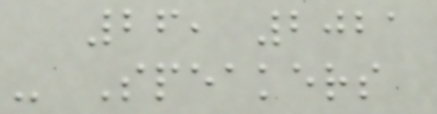26, 2021
- Speakers
